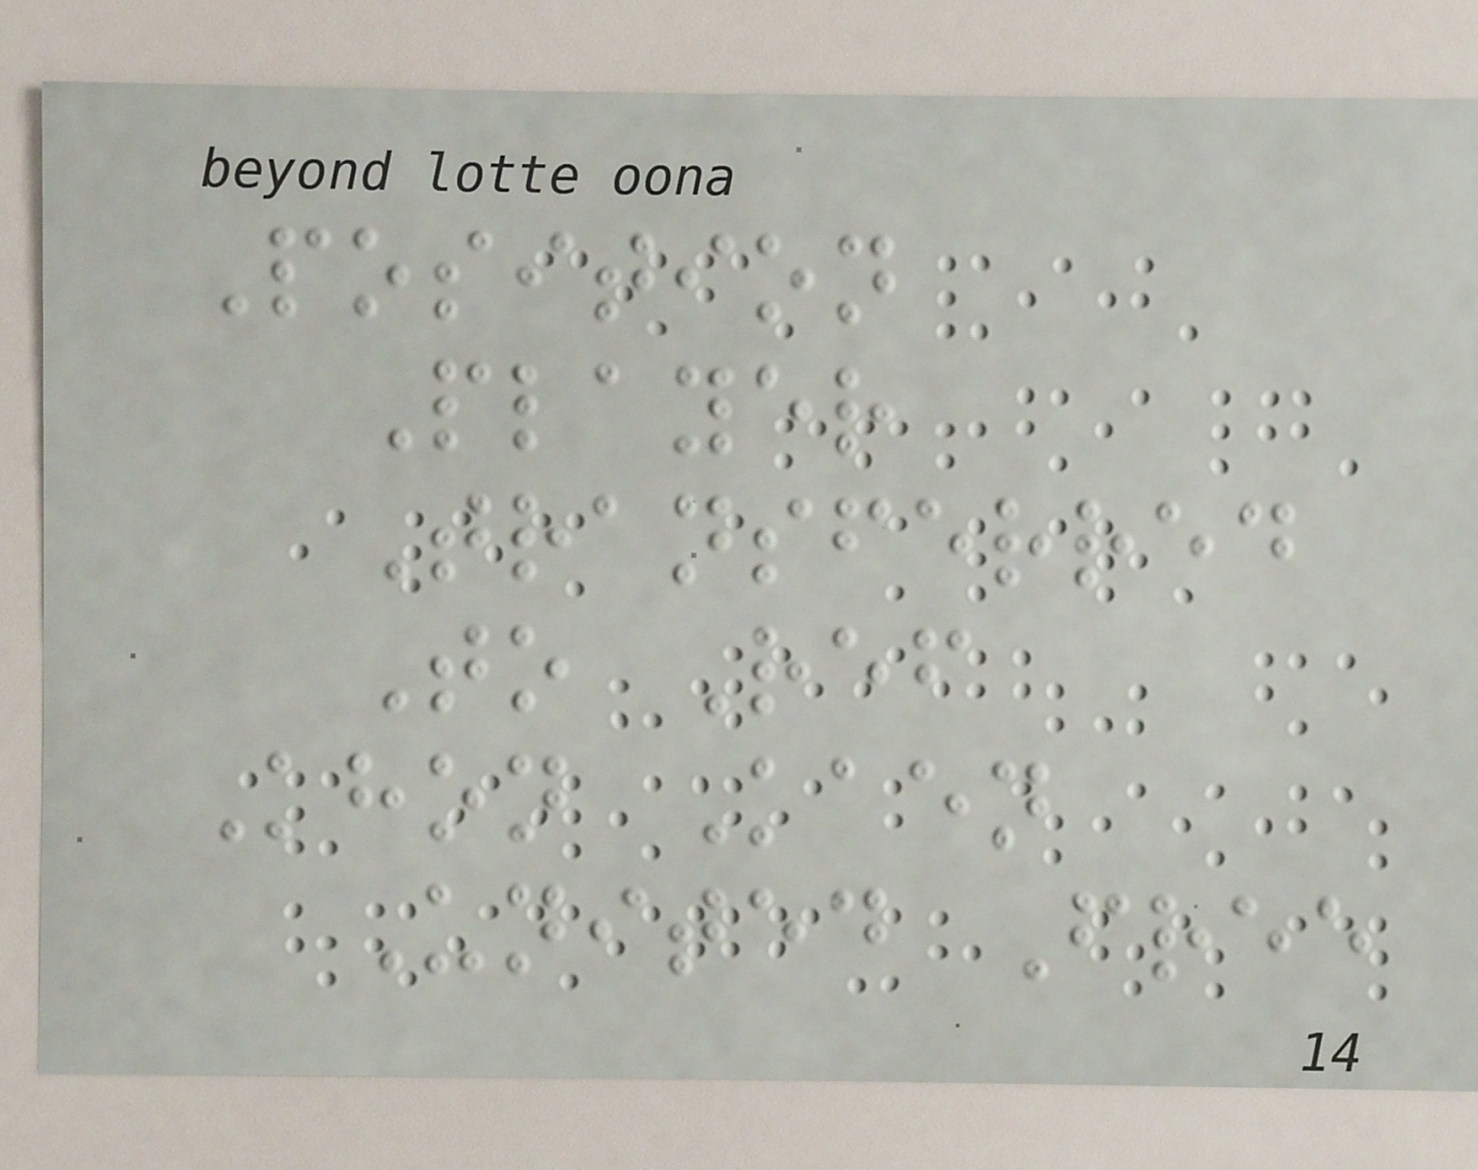Position
Player
Transferred
To Ref
Khon Kaen
United Free
